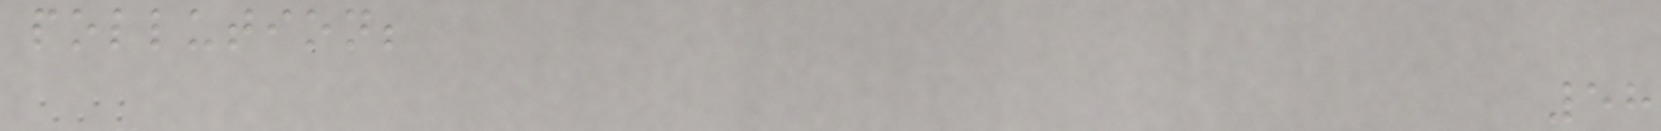pollution;
58
